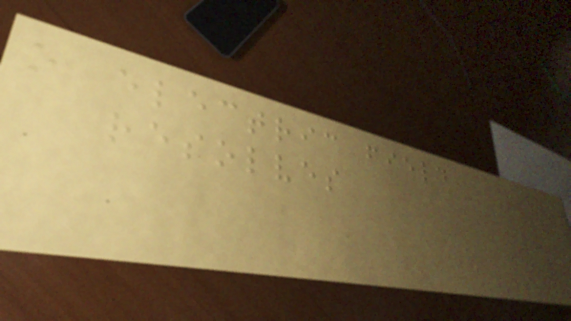o electric field
resolves
